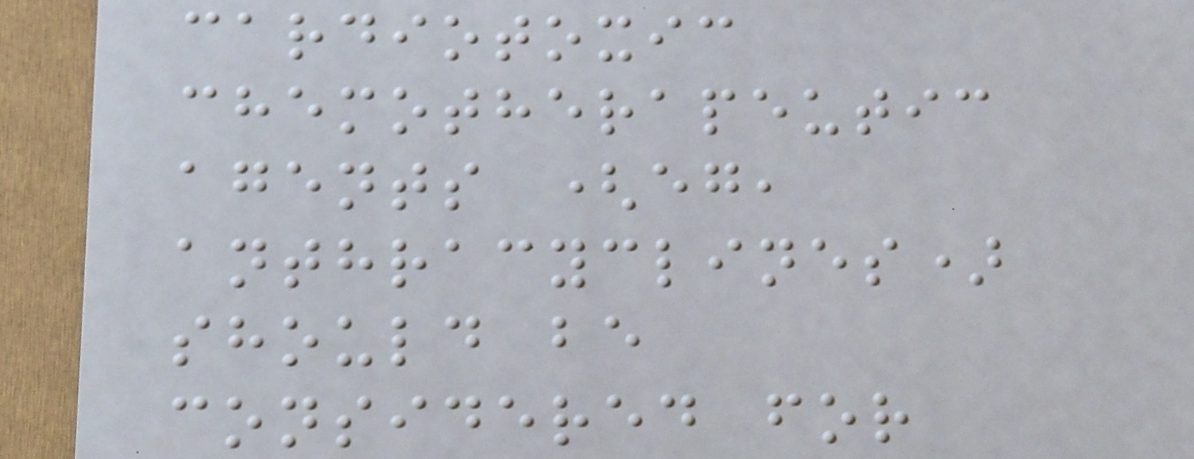cardiotoxic
chemotherapeutic
agents (eg,
anthracyclines)
should be
considered for
